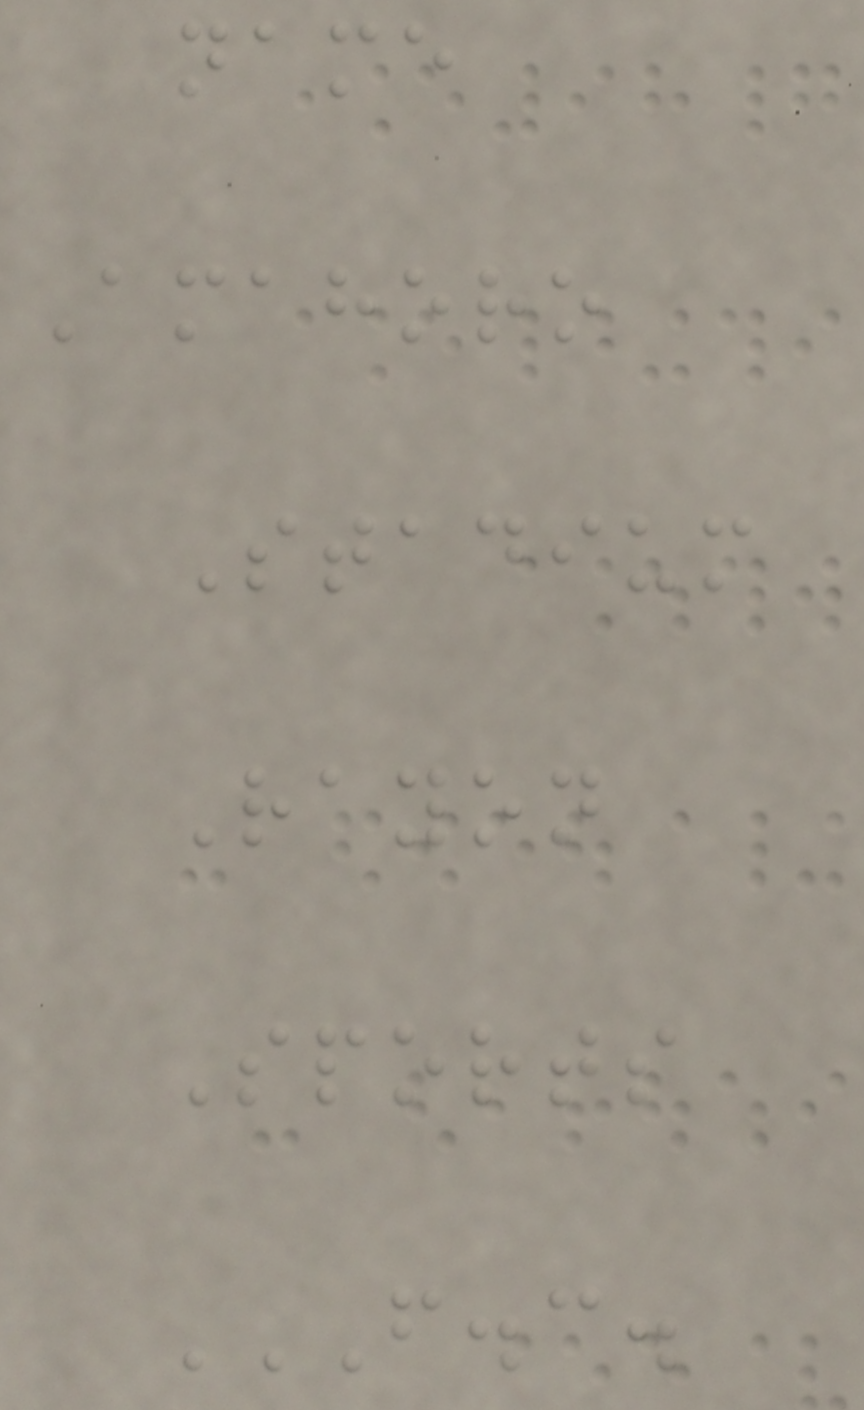name
Amahoro
Stadium
Rayon
Sports
F.C.
